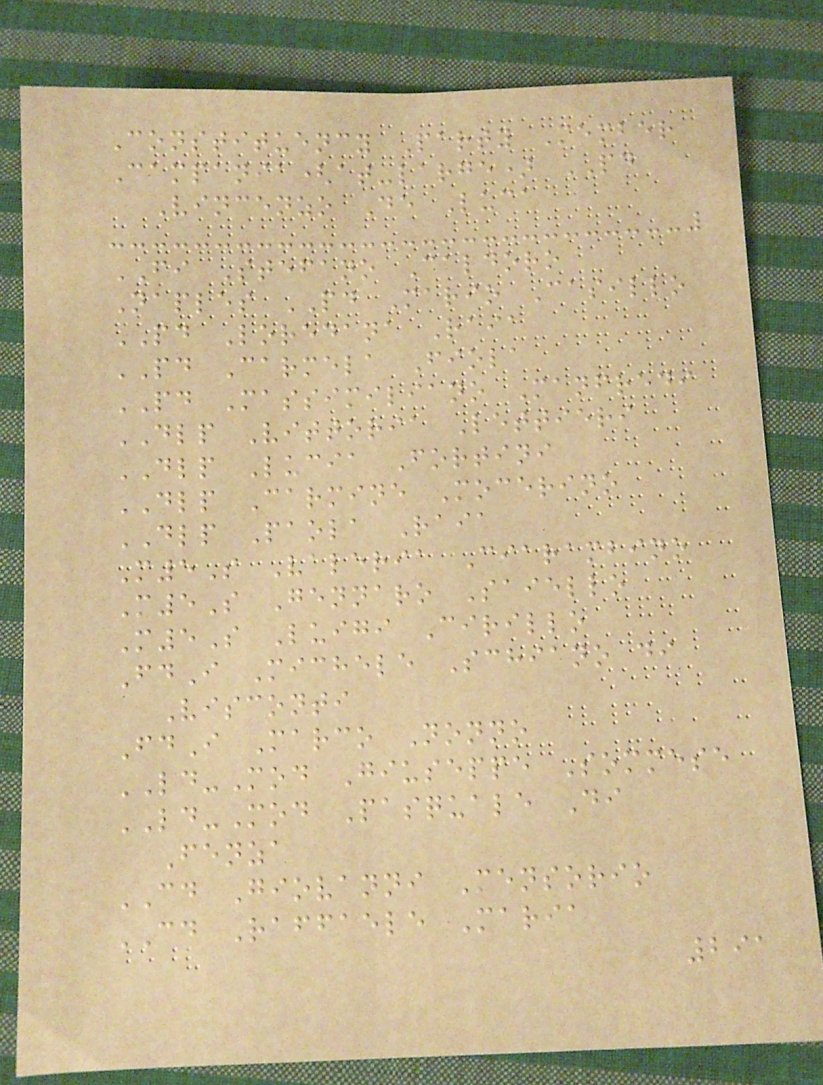Constituency Party Member
Campania(at-large) PD
Vincenzo De Luca
FI Stefano Caldoro
Naples PD Mario Casillo
PD Loredana Raia
PD Carmela Fiola
PD Massimiliano Manfredi
DLP Vittoria Lettieri
DLP Lucia Fortini
DLP Carmine Mocerino
DLP Paola Raia
M5S Valeria Ciarambino
M5S Gennaro Saiello
M5S Luigi Cirillo
FdI Michele Schiano di
Visconti
FdI Marco Nonno
LD-Mod Giuseppe Sommese
LD-Mod Pasquale Di
Fenza
CD Giovanni Mensorio
CD Raffaele Maria
291
